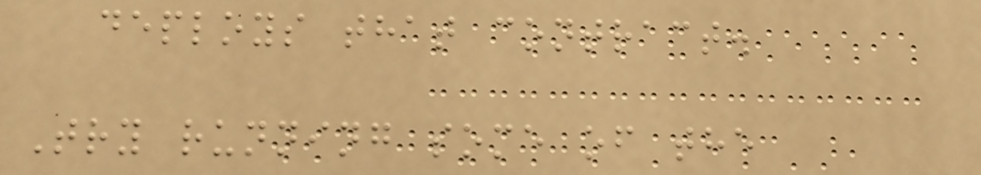deploys that contract.
Try running some of the
